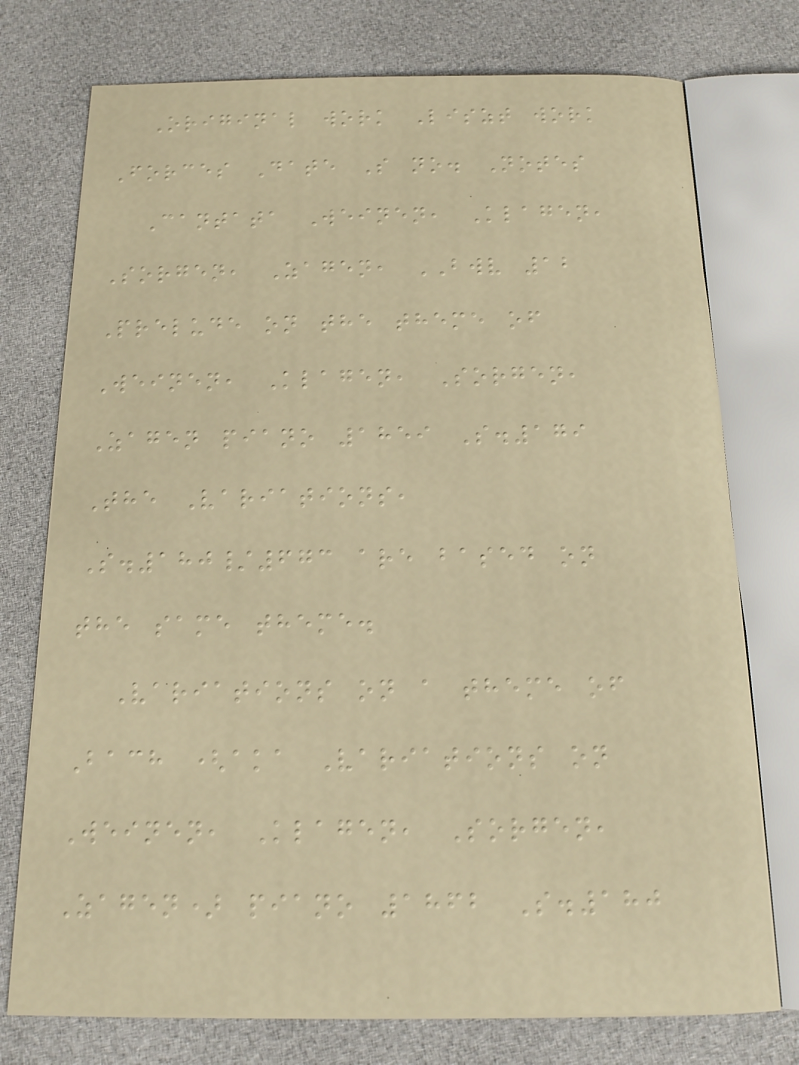Original work Liszt work
Forces Date S no. Notes
Cantata Weinen, Klagen,
Sorgen, Zagen, BWV 12
Prelude on the theme of
Weinen, Klagen, Sorgen,
Zagen piano 1859 S.179
The Variations,
S.180/673 are based on
the same theme.
Variations on a theme of
Bach (aka Variations on
Weinen, Klagen, Sorgen,
Zagen) piano 1862 S.180
